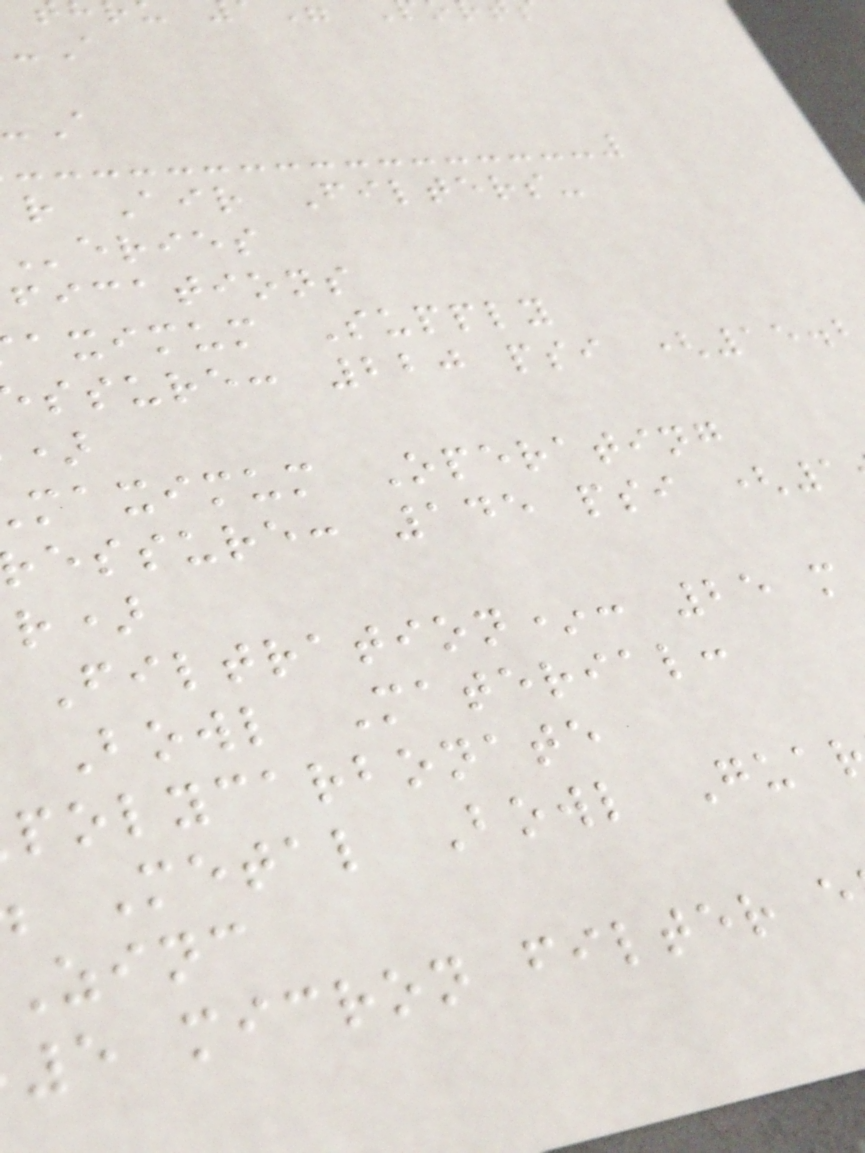r Air Filters-
eries
fications
aximum Supply
ssure: 220 psi (15.
maximum Operating
essure: 145 psi (1
Filtration*: 25 m
Bowl Material:
polycarbonate
Metal Bowl Gua
zinc
5 micron filter e
